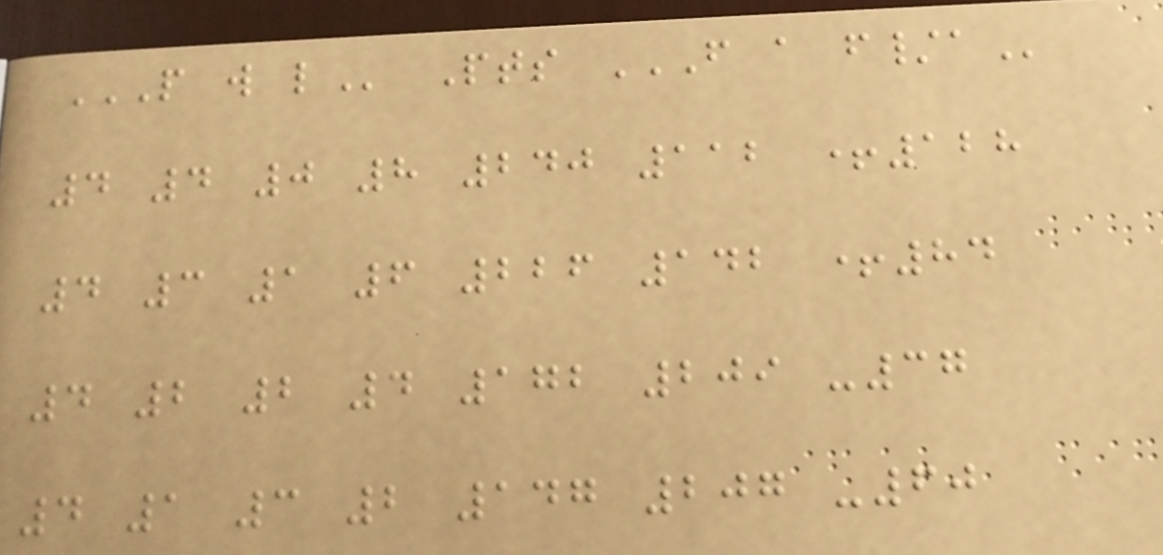P W L Pts F A F/A
4 4 0 8 240 112 +128
4 3 1 6 226 142 +84
4 2 2 4 172 209 -37
4 1 3 2 147 207 -60
